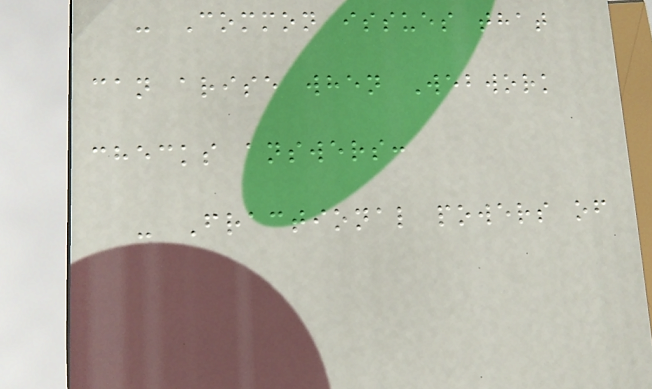- Common issues that
can arise when Webwork
checks answers:
- Fractional powers of
